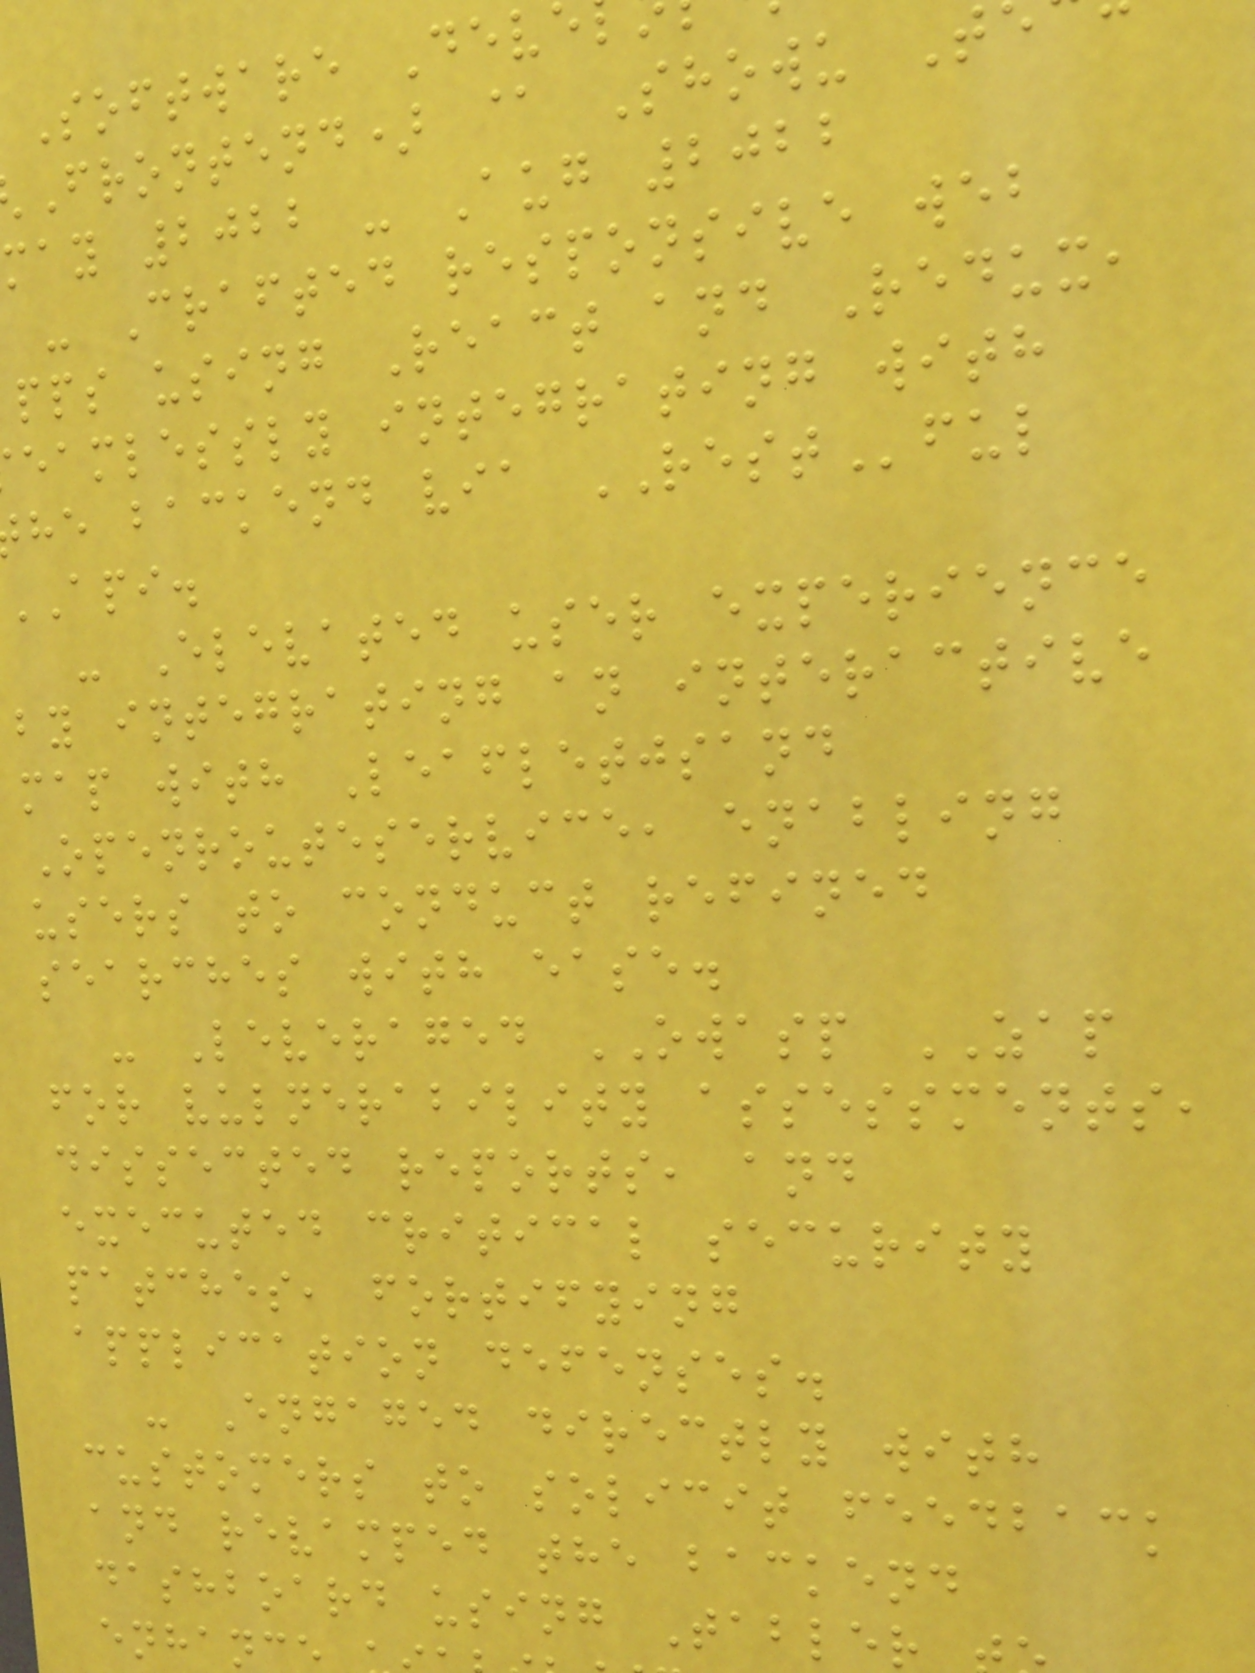Software Dev
Frontend) @ Showu T
may 2022 - Aug 2022
- Crafted responsive web
pps using React and Redux,
eamlessly integrating with
he backend via RESTful
API.
- Elevated user experience
by integrating an interactive
map with Leafletjsand
Openrouteservice, enabling
users to conduct refined
searches with ease.
- Leveraged OWASP ZAP
for vulnerability assessments,
dissected reports, and
executed critical security
patches, fortifying
application defenses.
- Engaged directly with
customers to solicit feedback
and revamped the backend
dashboard using Tabler
enhanc
